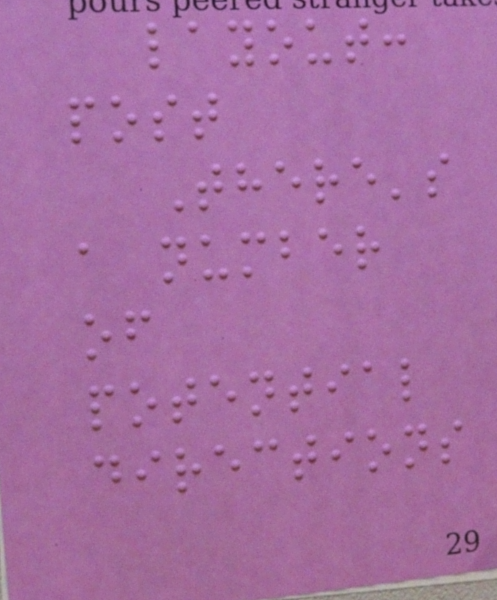layout:
post
There's
a number
of
potential
directions
